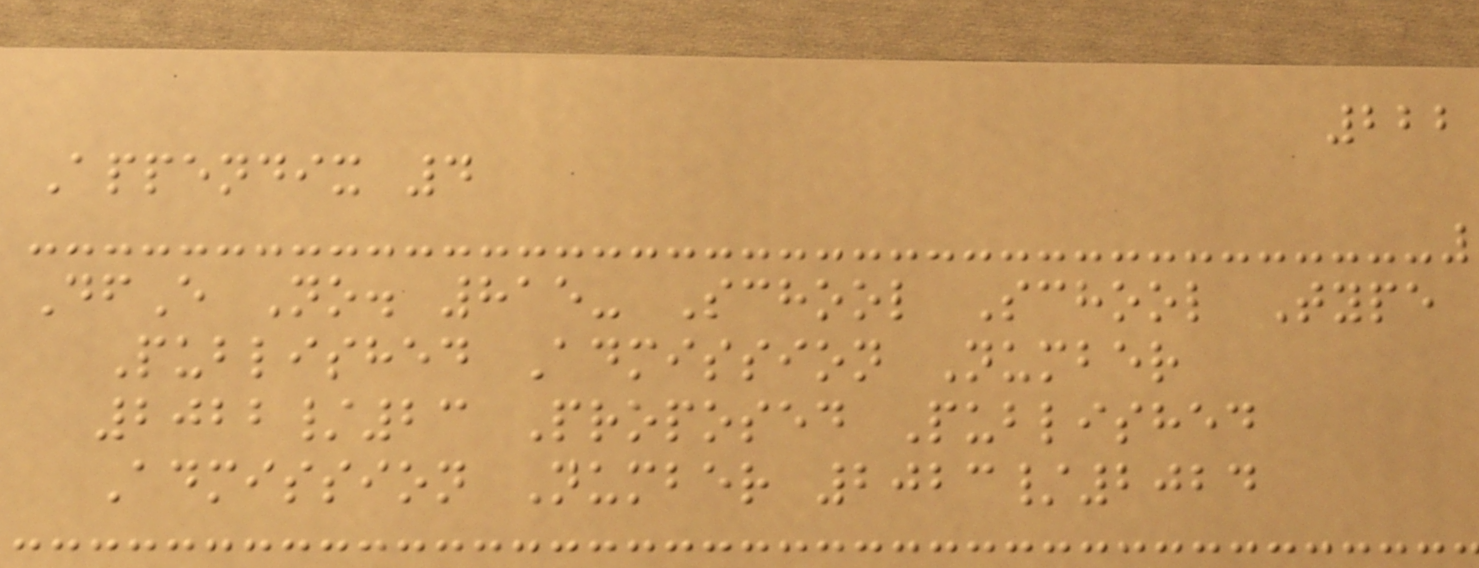222
Appendix 4
DfE No. 815- School School Type
Published Admission Number
2022/23 Proposed Published
Admission Number 2023/2024
